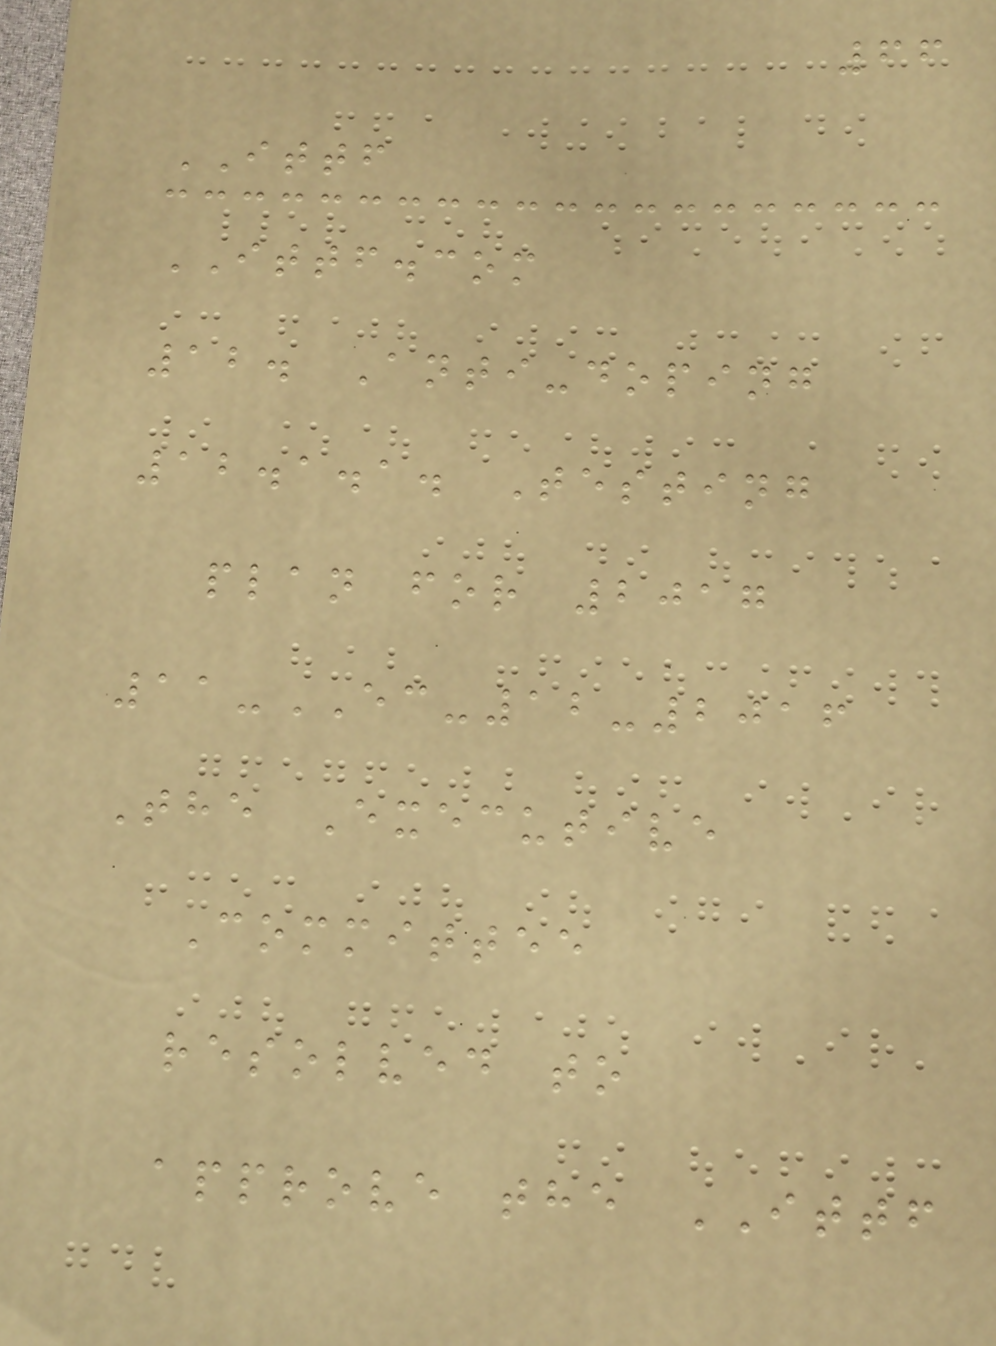66
ITTF
ITTF.com
12. Anti-doping
12.1.1. Testing
plan for 2017
11-EC-12-2016
The Executive
Committee
resolved to
approve the ITTF
